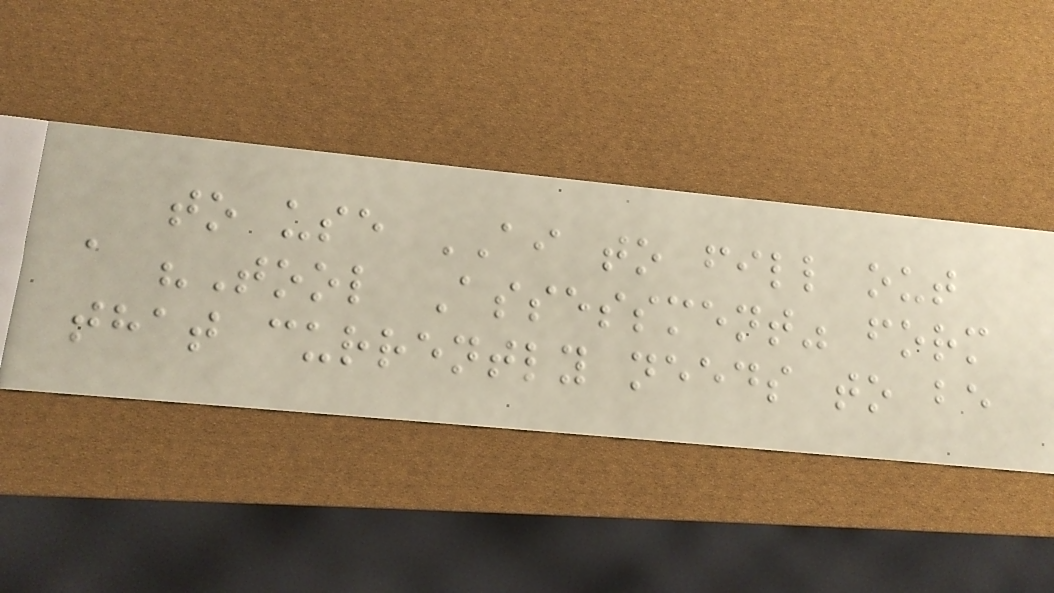to use AI to fill out
a "Tool Assessment" form
that currently needs to be
